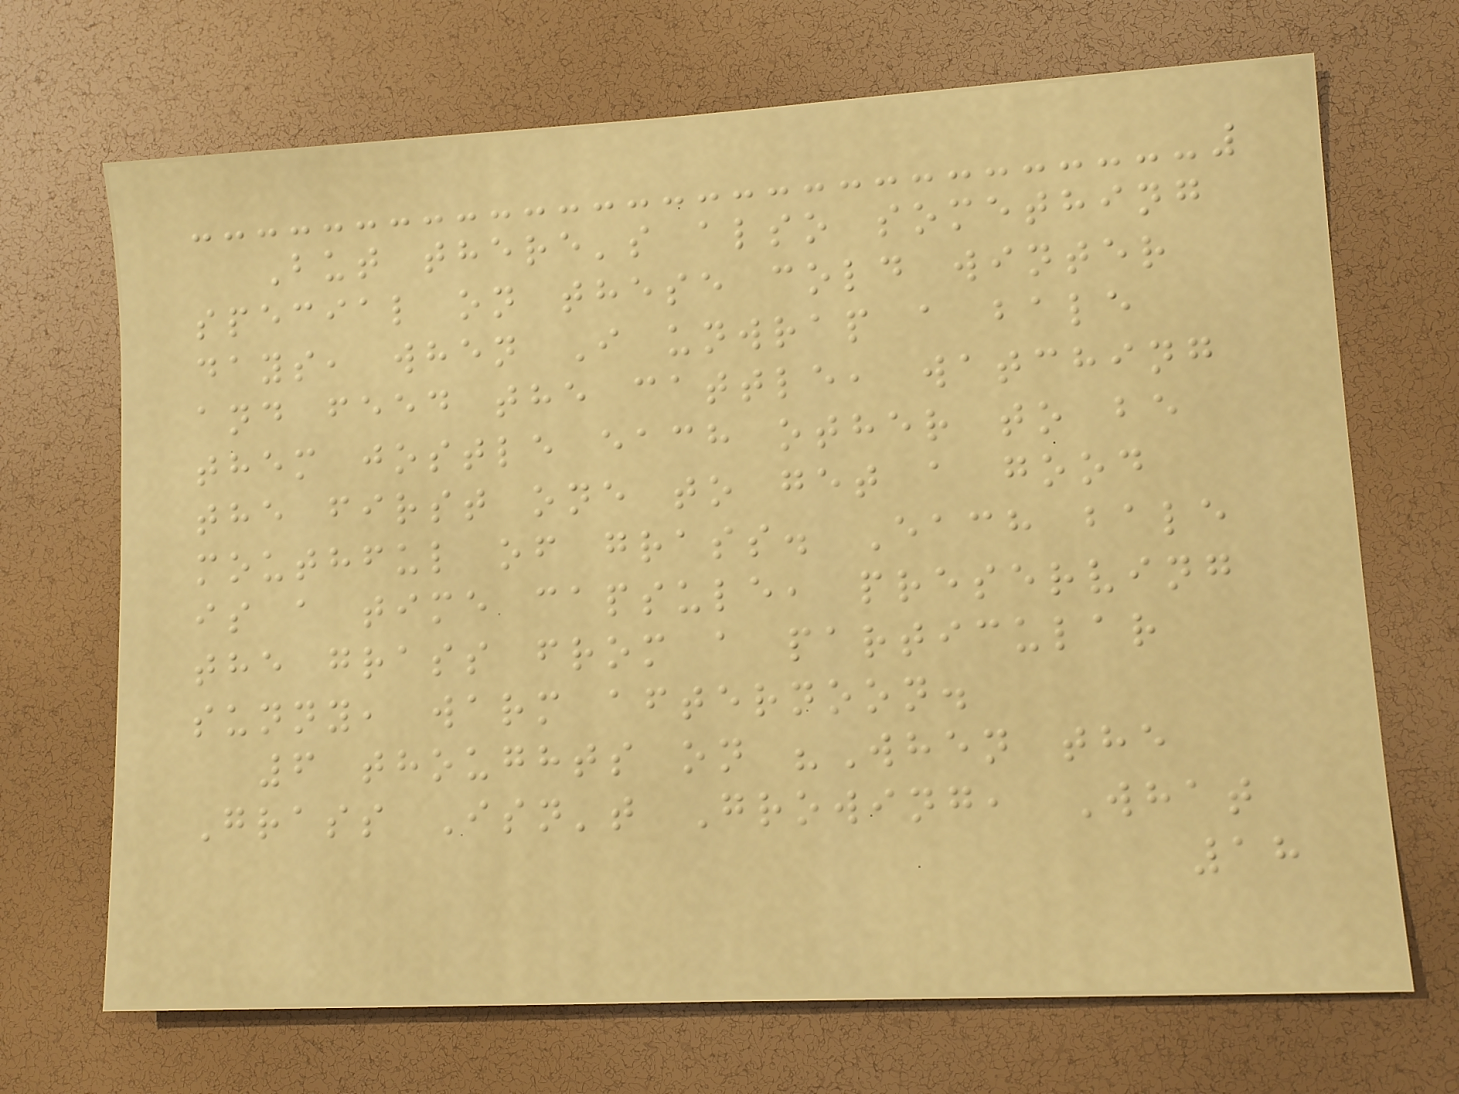But there's also something
special on these cold winter
days, when I unwrap a bale
and feed the cattle, watching
them jostle each other to be
the first one to get a good
mouthful of grass. Each bale
is a time capsule, preserving
the grass from a particular
sunny, warm afternoon.
6 thoughts on "When the
Grass Isn't Growing, What
18
